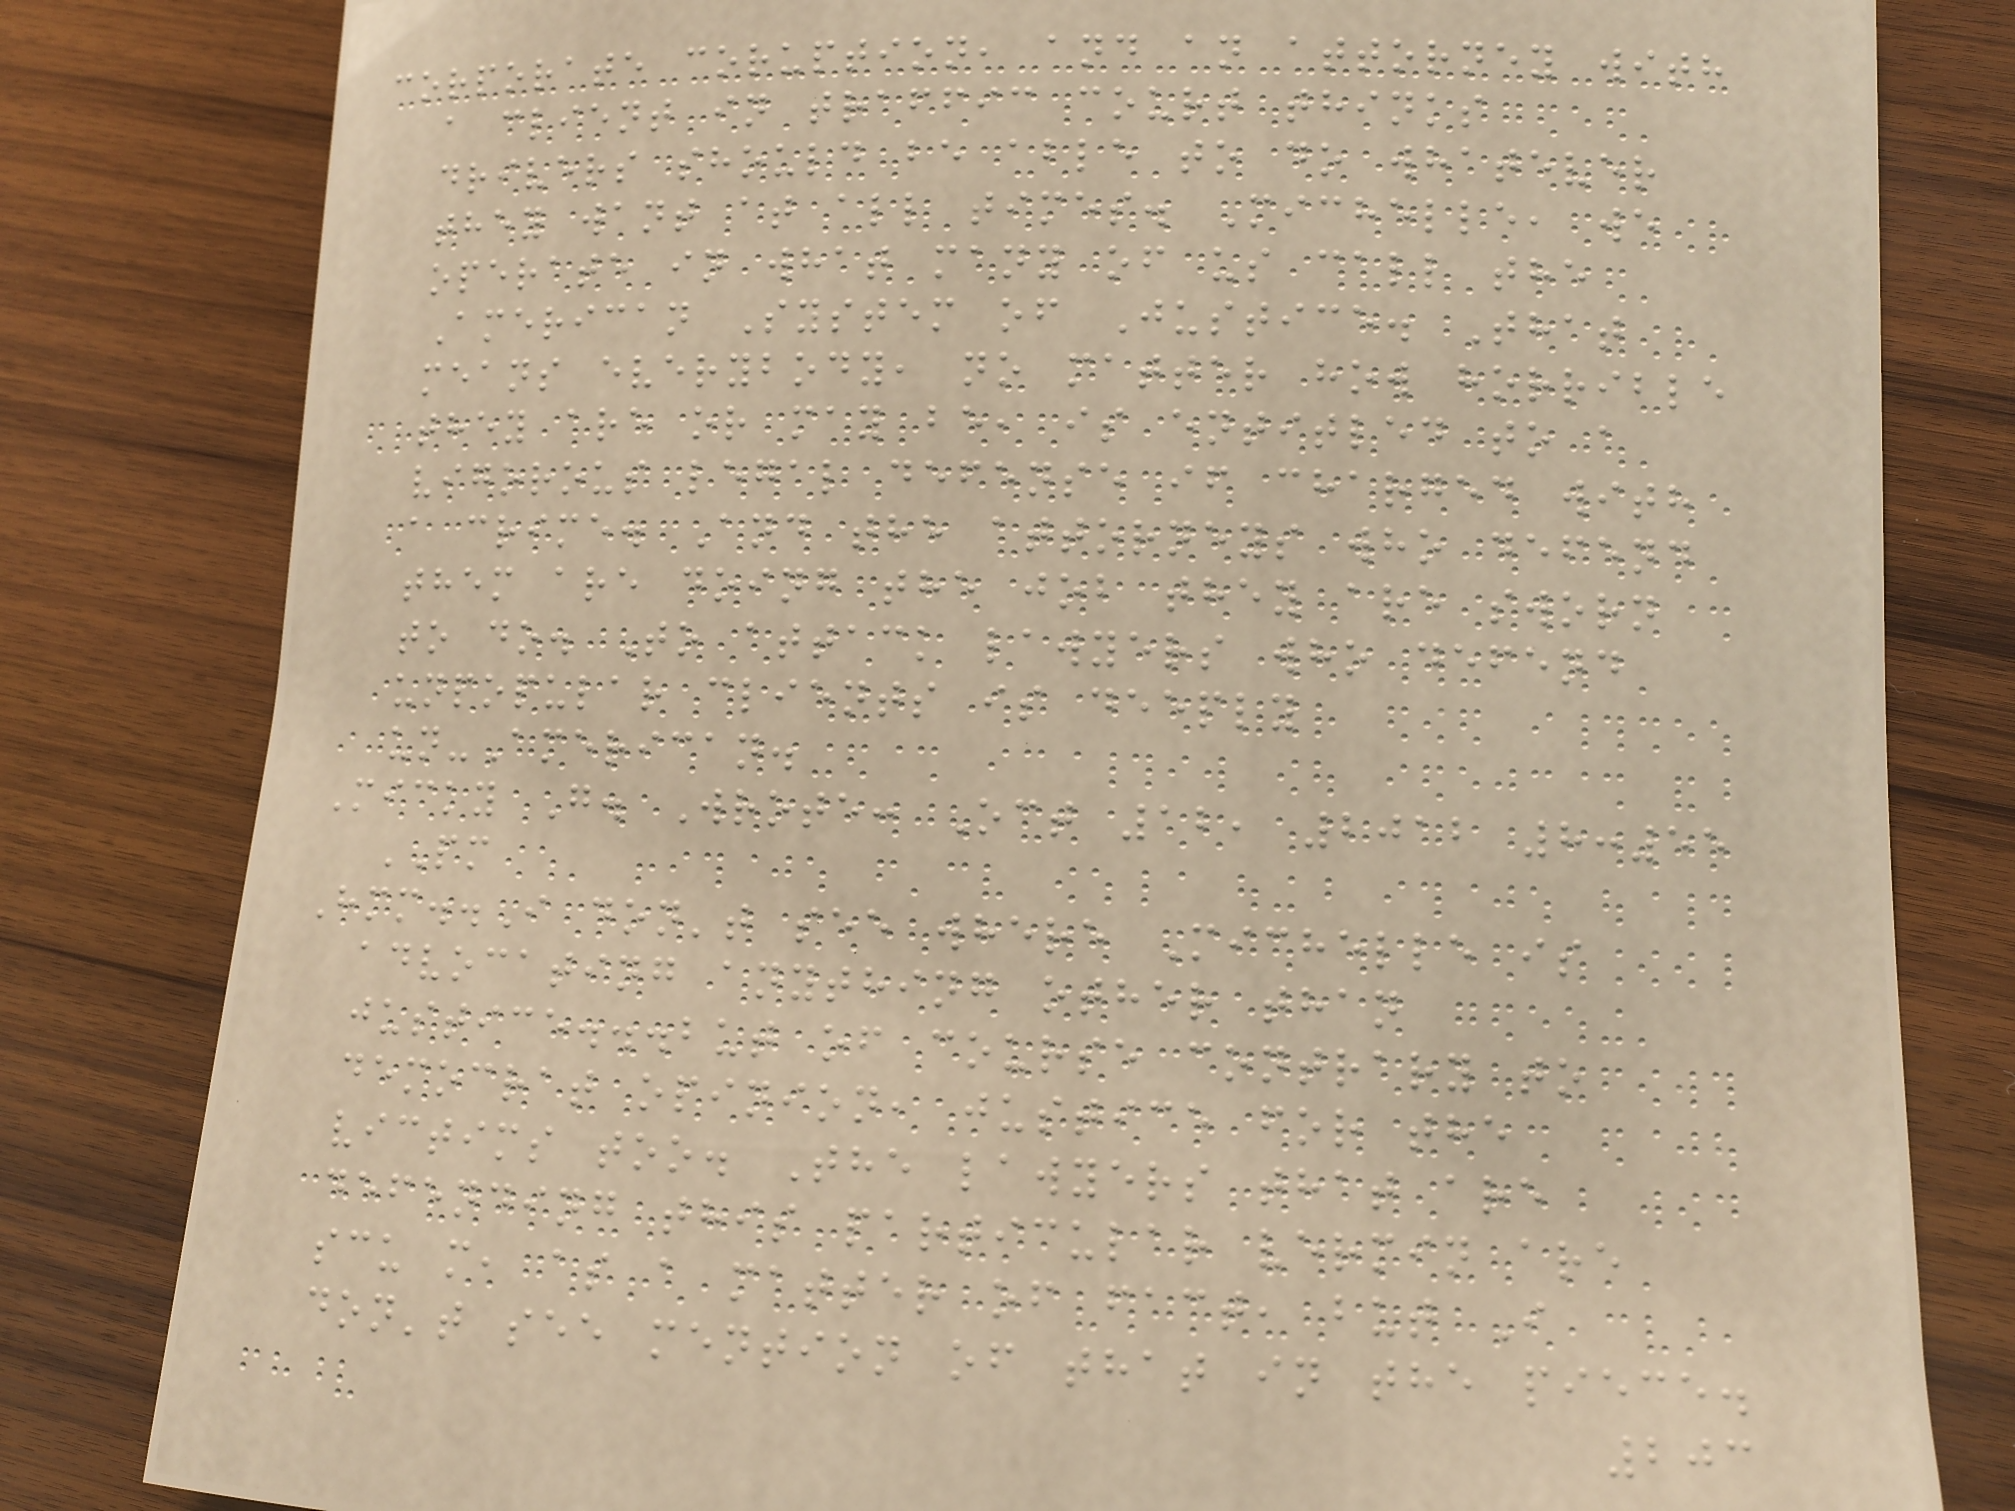corporate coruption, and an attorney with
a client in traffic court thinks
drivers should be able to do whatever
they want at all times. Michelle, we
operate in what many of us call the
American System of Justice. That
means everybody, no matter how horrible
they are or may be, is entitled to a
vigorous legal defense if charged with
a crime. And the attorneys who defend
them are doing the job they are sworn
to do. To attack lawyers who defend
unpopular clients is deeply
un-American.
Micky G. Wrote: Oct 12, 2012 8:55
PM
Hmm..I don't see where Michelle is
advocating anything other than
justice...but of course contrary to
democrat opinion, justice for the
victims too. The lawyers that are
defending this particular vermin are
scu m, as a matter of fact, but I
don't see mention of that in the piece.
203
